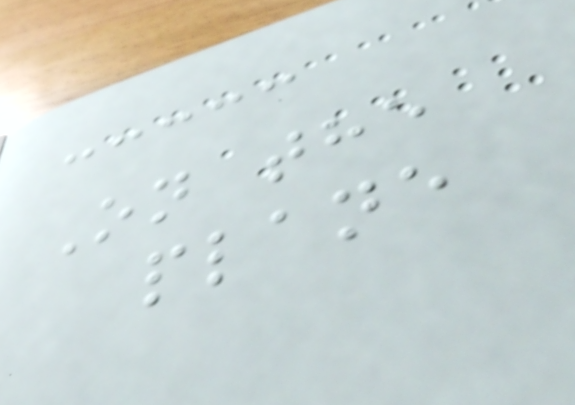On the
plane
